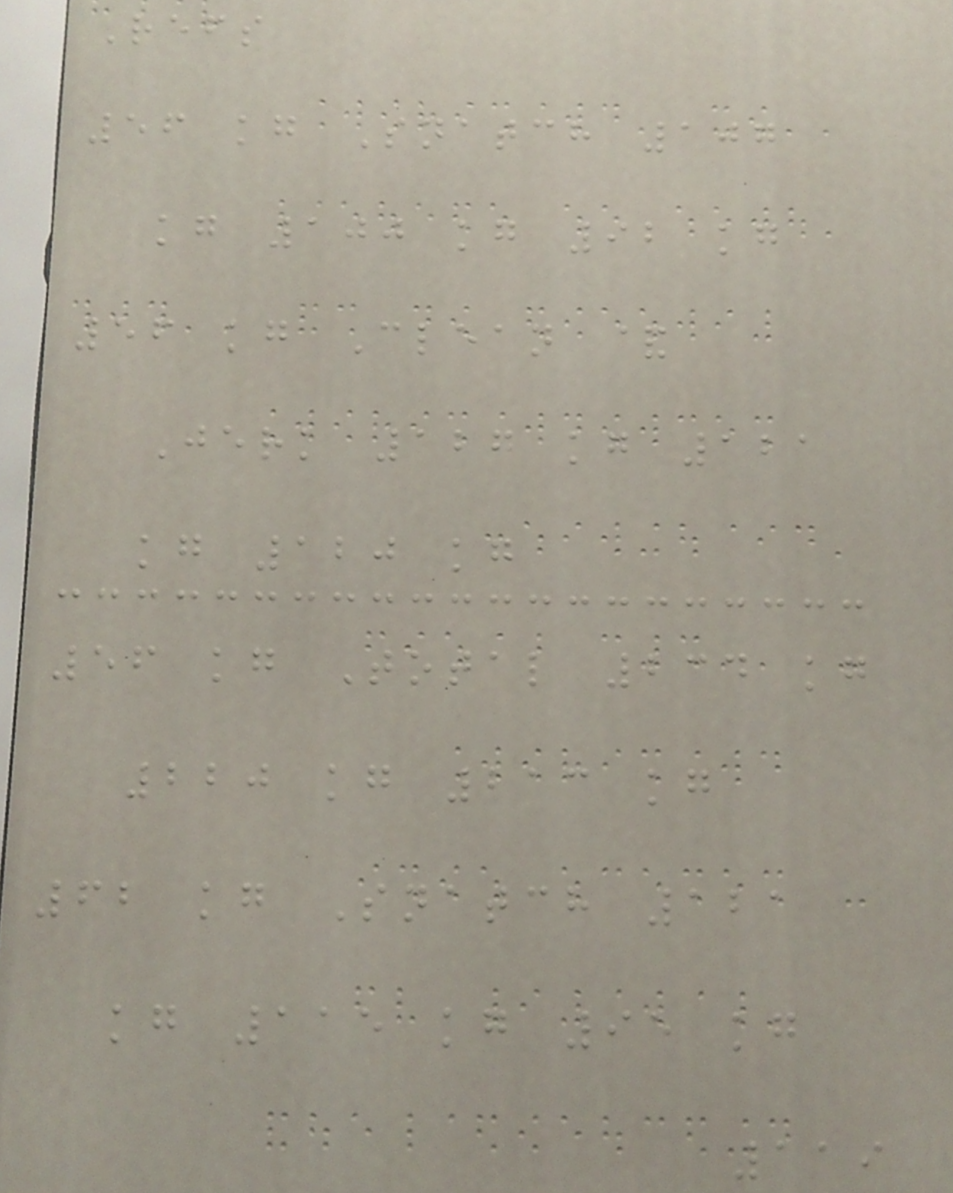Refs
56 kg Snatch 107
kg 100 kg 92 kg
56 kg Clean &
Jerk 127 kg 121
kg 120 kg
56 kg Total 234 kg
220 kg 213 kg
62 kg Snatch 121
kg 115 kg 95 kg
119
